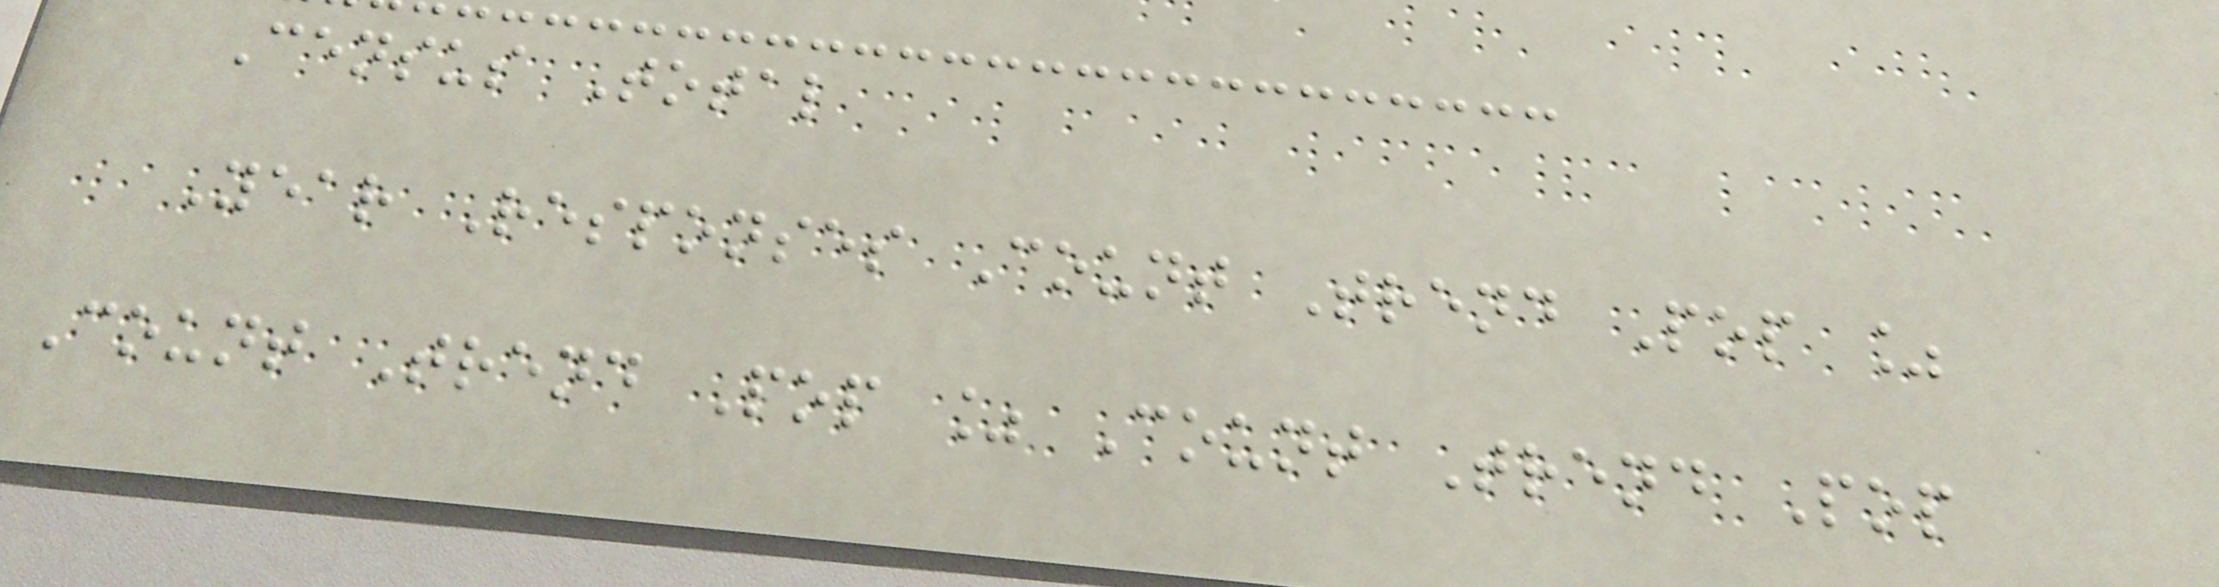Census Total
Year Responses Count Trend Pop %
Count Trend Pop % Count Trend Pop
